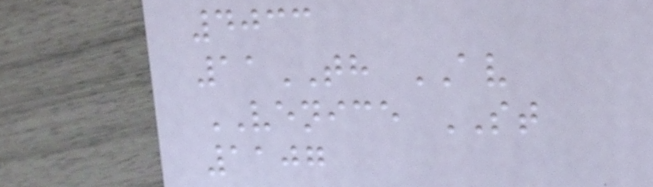4033
11TH AV
VENICE ST
1107
